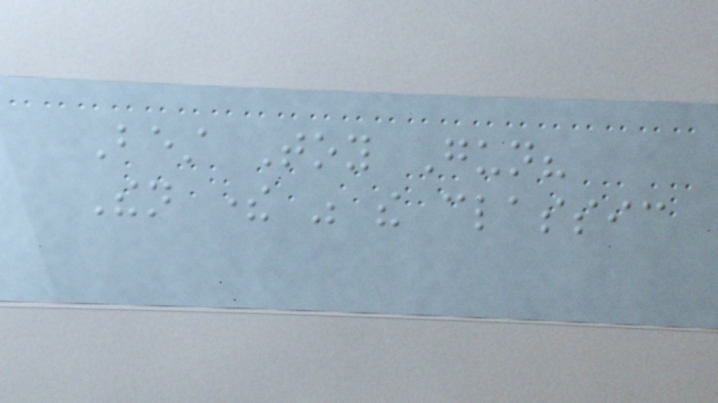Best Toy Gun?
Then there was the classic
